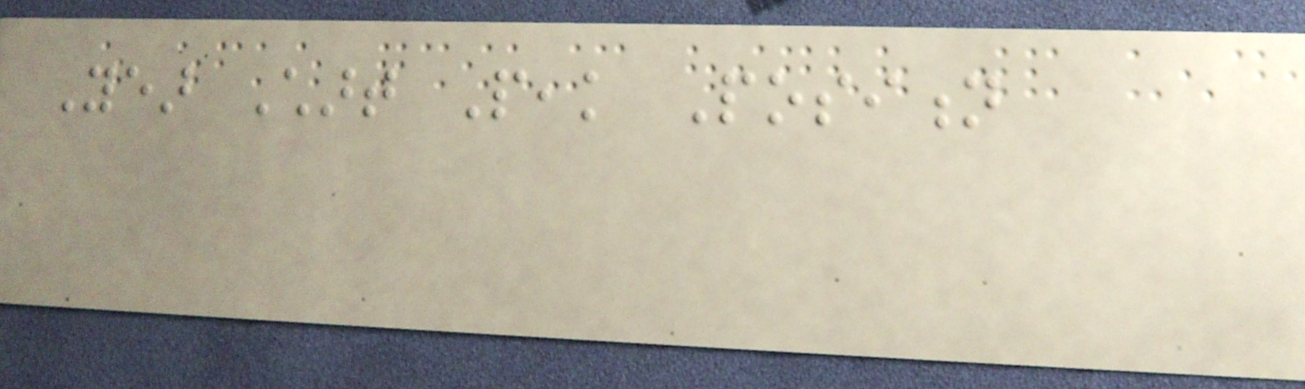Year Chart Peak Position
